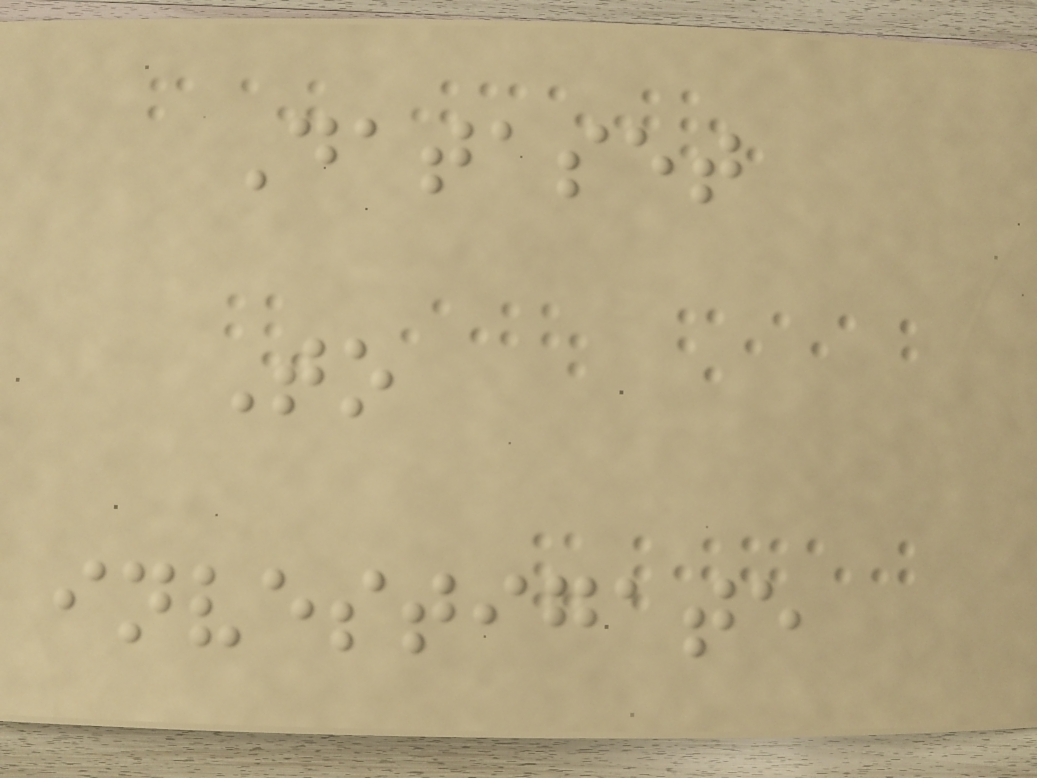Dataset
To
investigate
